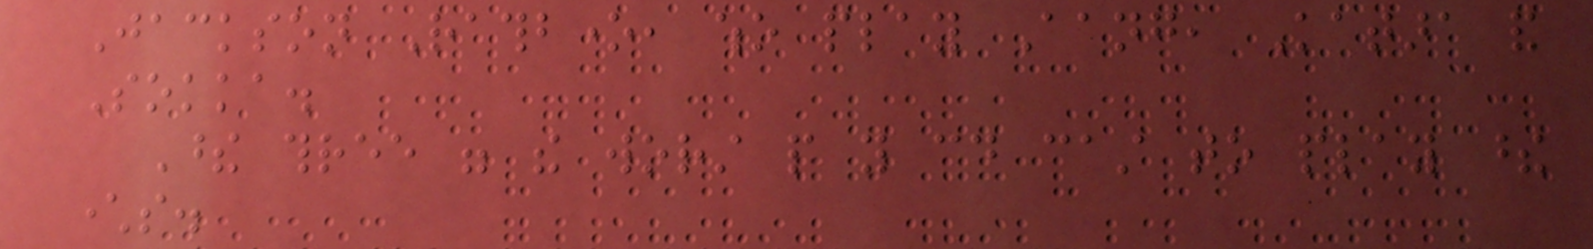Jackson Rathbone, who play Aang, Katara and
Sokka.
These three were the worst people you could cast to play these
characters.
